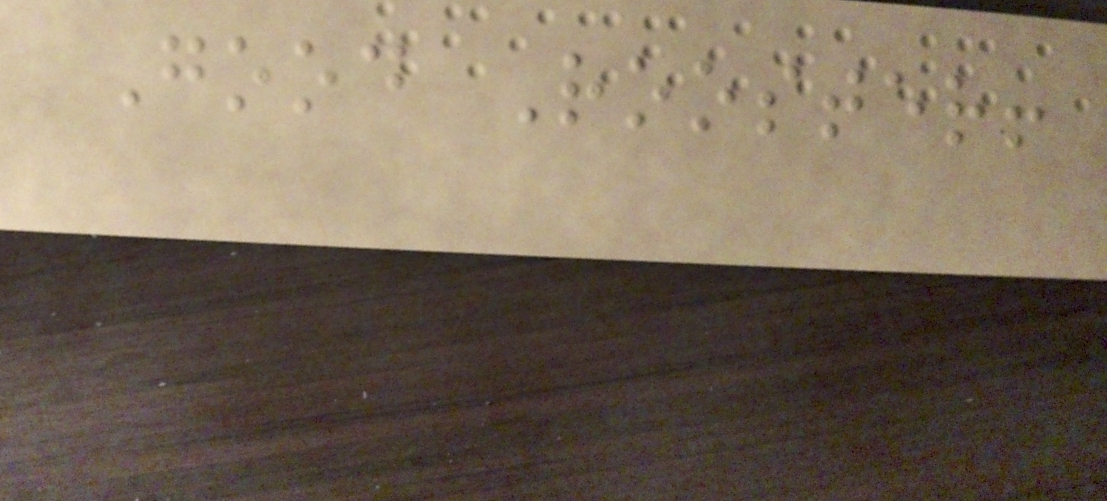Good Rooster!
